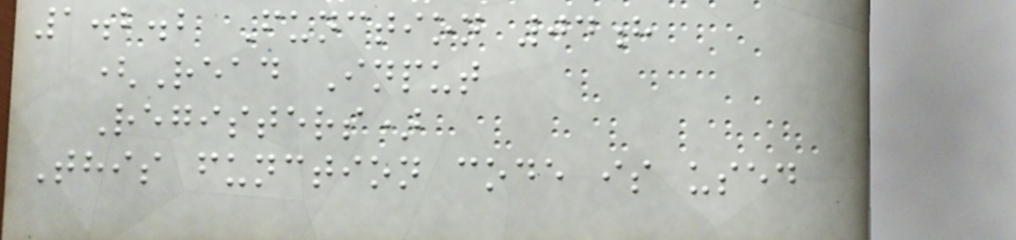1.2.2 Function 04h
(Read Input
Registers)
This function code is used
